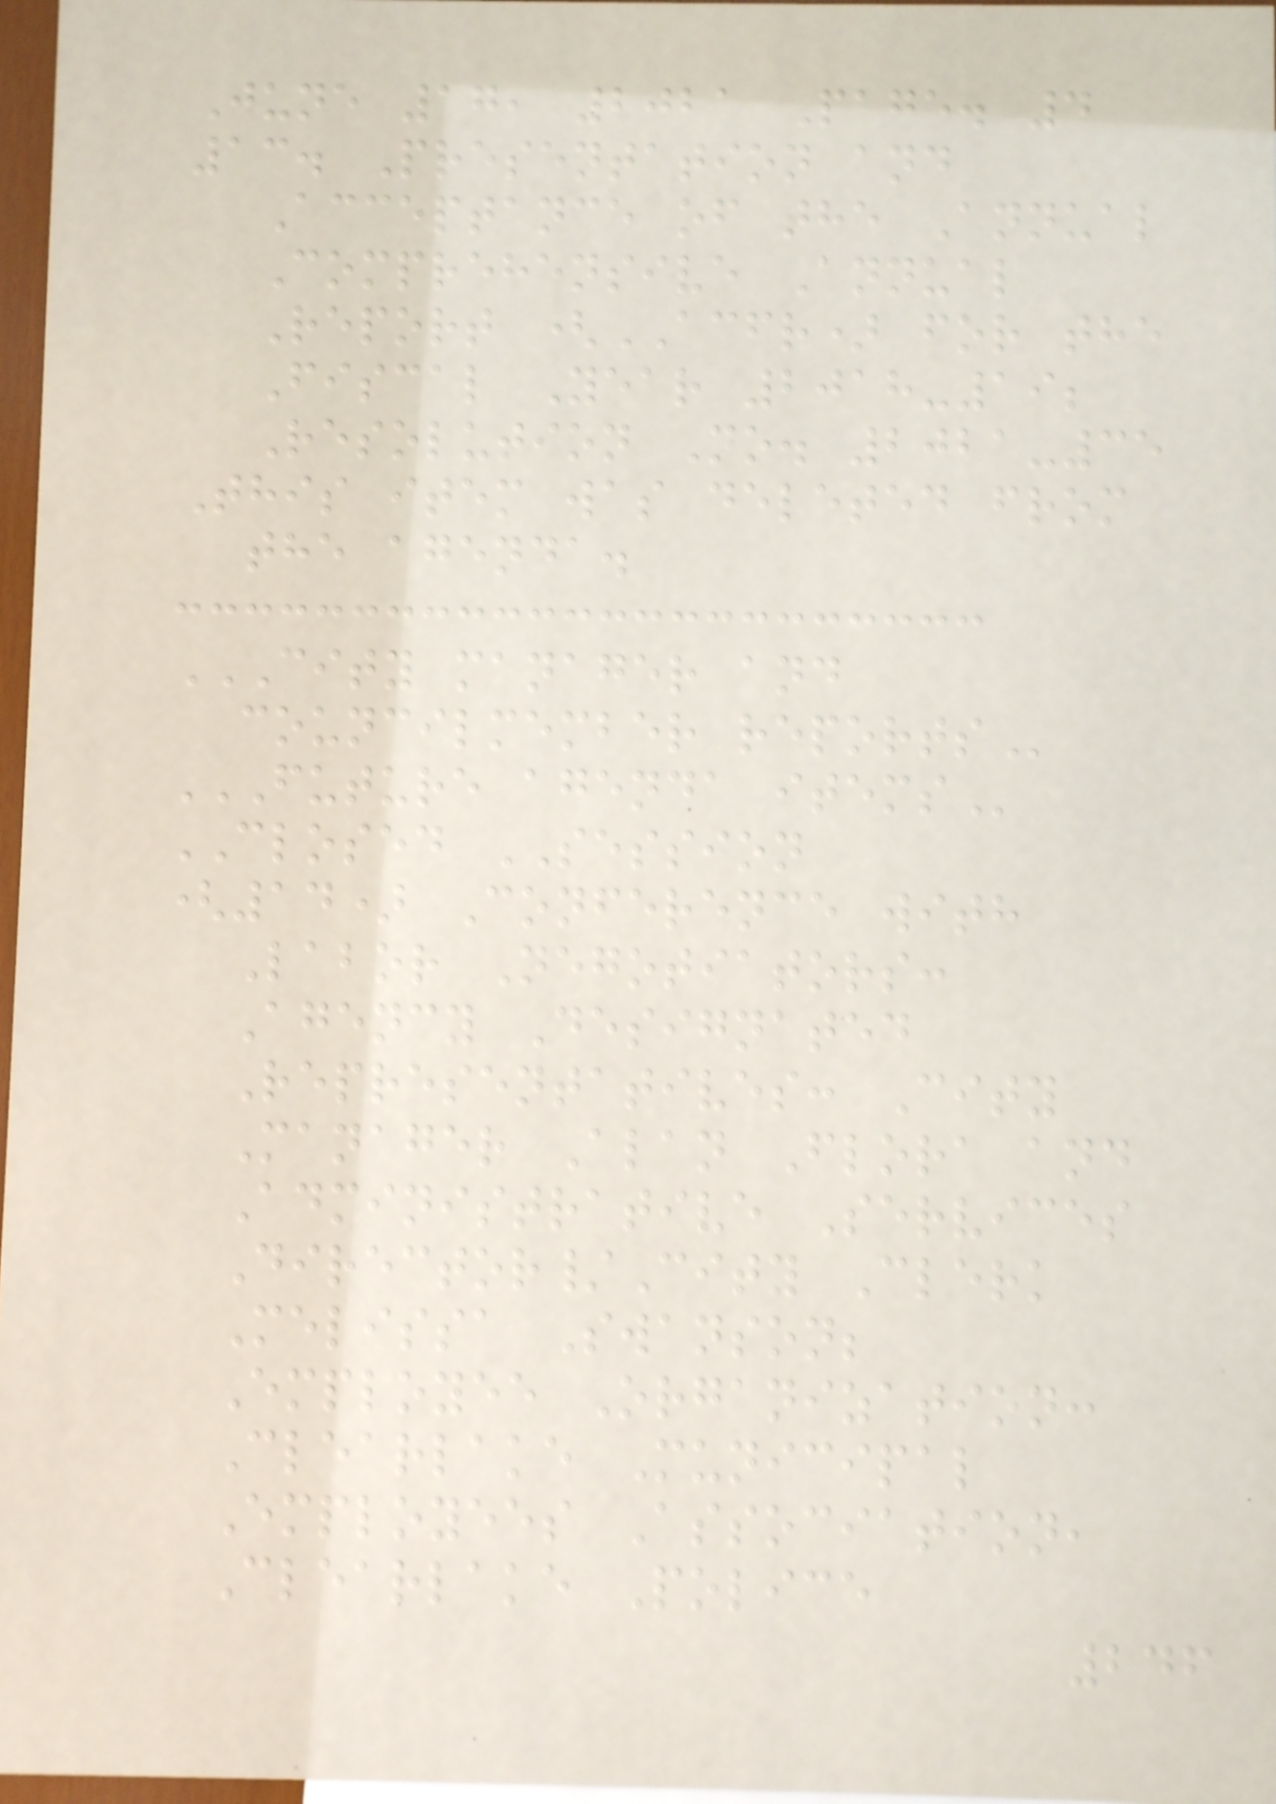June 17, 2021 Page. 4
13. Presentation and
Acceptance of the Annual
Comprehensive Annual
Report (ACFR) for the
Fiscal Year 2018-19;
Resolution No. 2021-35
This item was deleted from
the agenda.
CITY MANAGER AND
COUNCILMEMBER REPORTS
FUTURE AGENDA ITEMS
CLOSED SESSION
(14) Conference with
Labor Negotiators:
Agency Designated
Representatives: City
Manager Alan Flora and
Administrative Services
Director/City Clerk
Melissa Swanson;
Employee Organization:
Clearlake Municipal
Employees Association,
Clearlake Police
246
